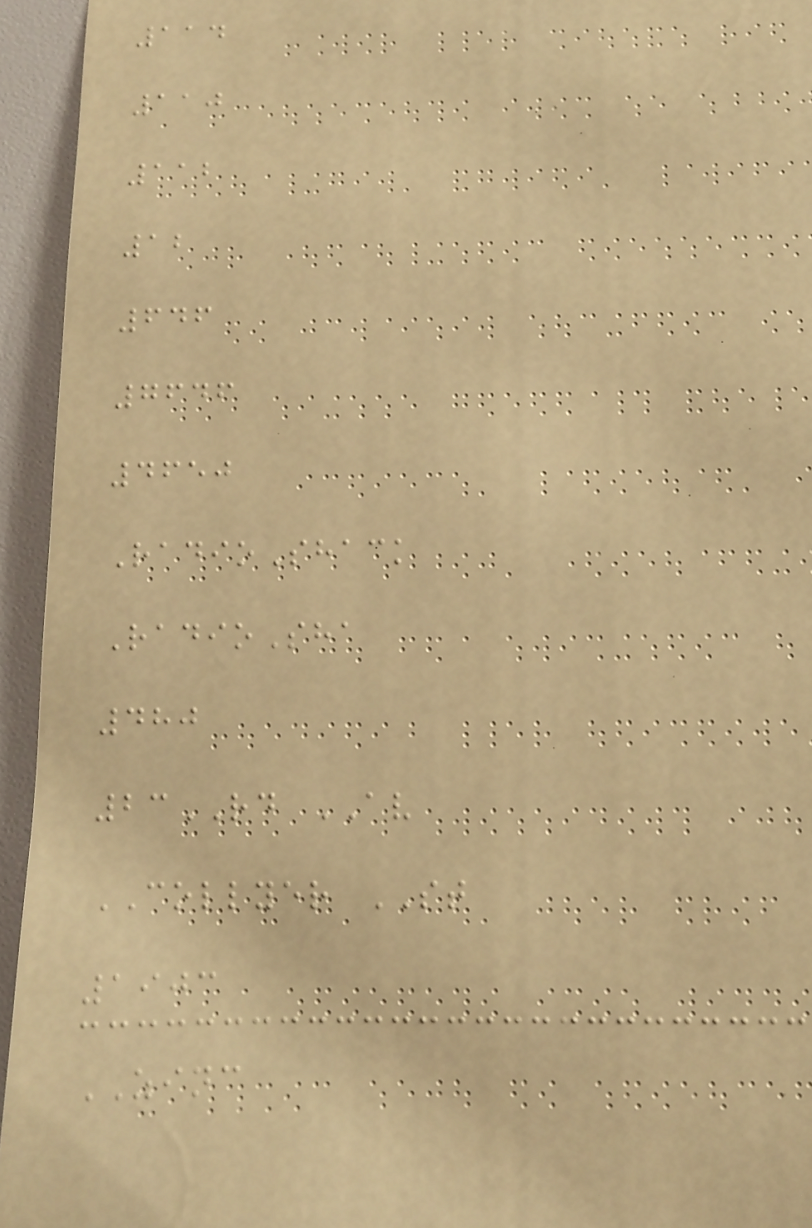114
110
112
12
646
7646
4650
RadioShack
RadioSha
480
23RD AV
COLLYER ST
1903
ZINC
